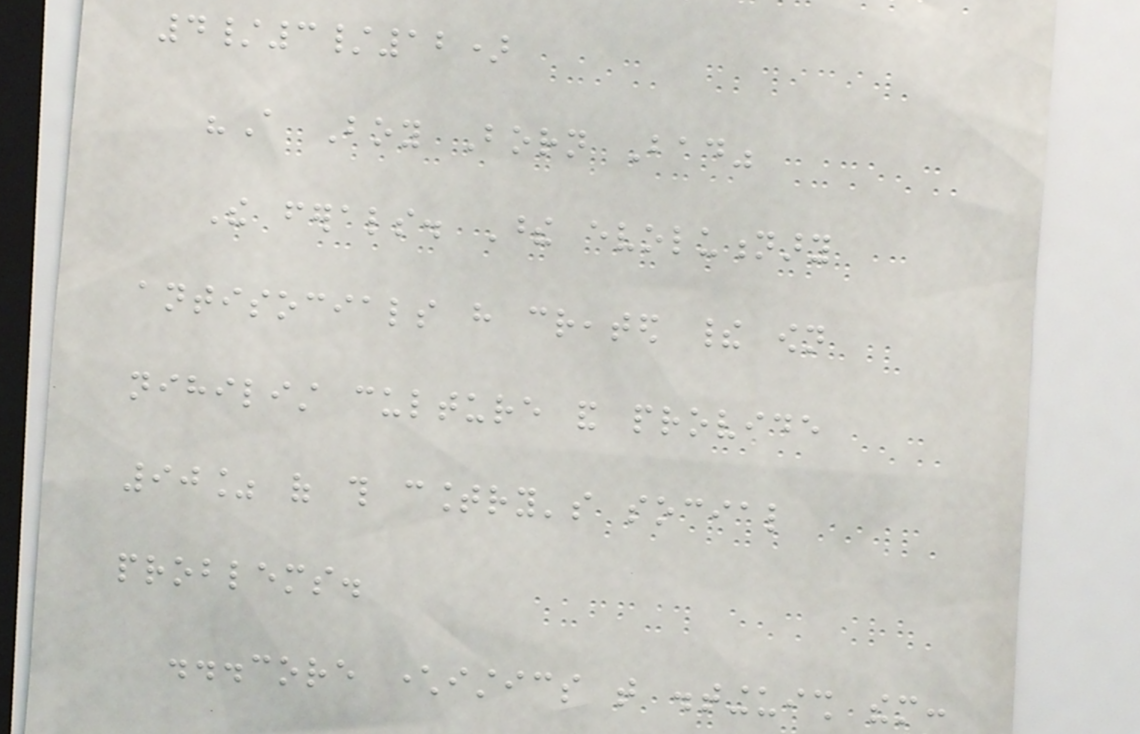4/3/12)
"A Boy Born Bad"
The ferals. These evolutionary
antisocials have created their own
nihilist culture and provide
90% of this country's social
problems.
...core characteristics that distinguish them:
